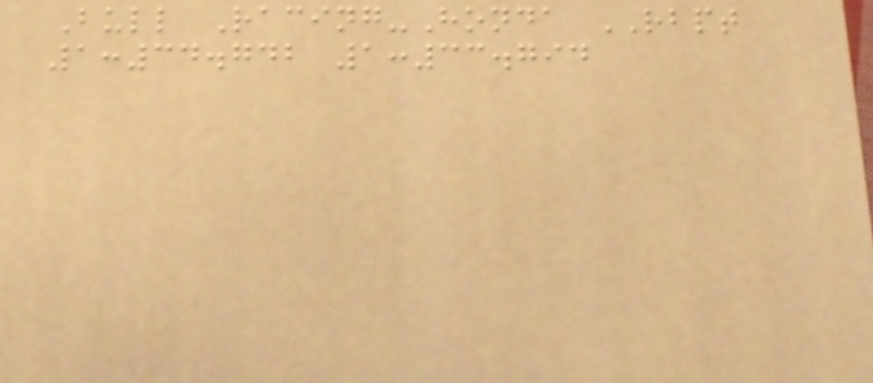Bull Racing-Honda RBPT
1:34.742 1:33.794
